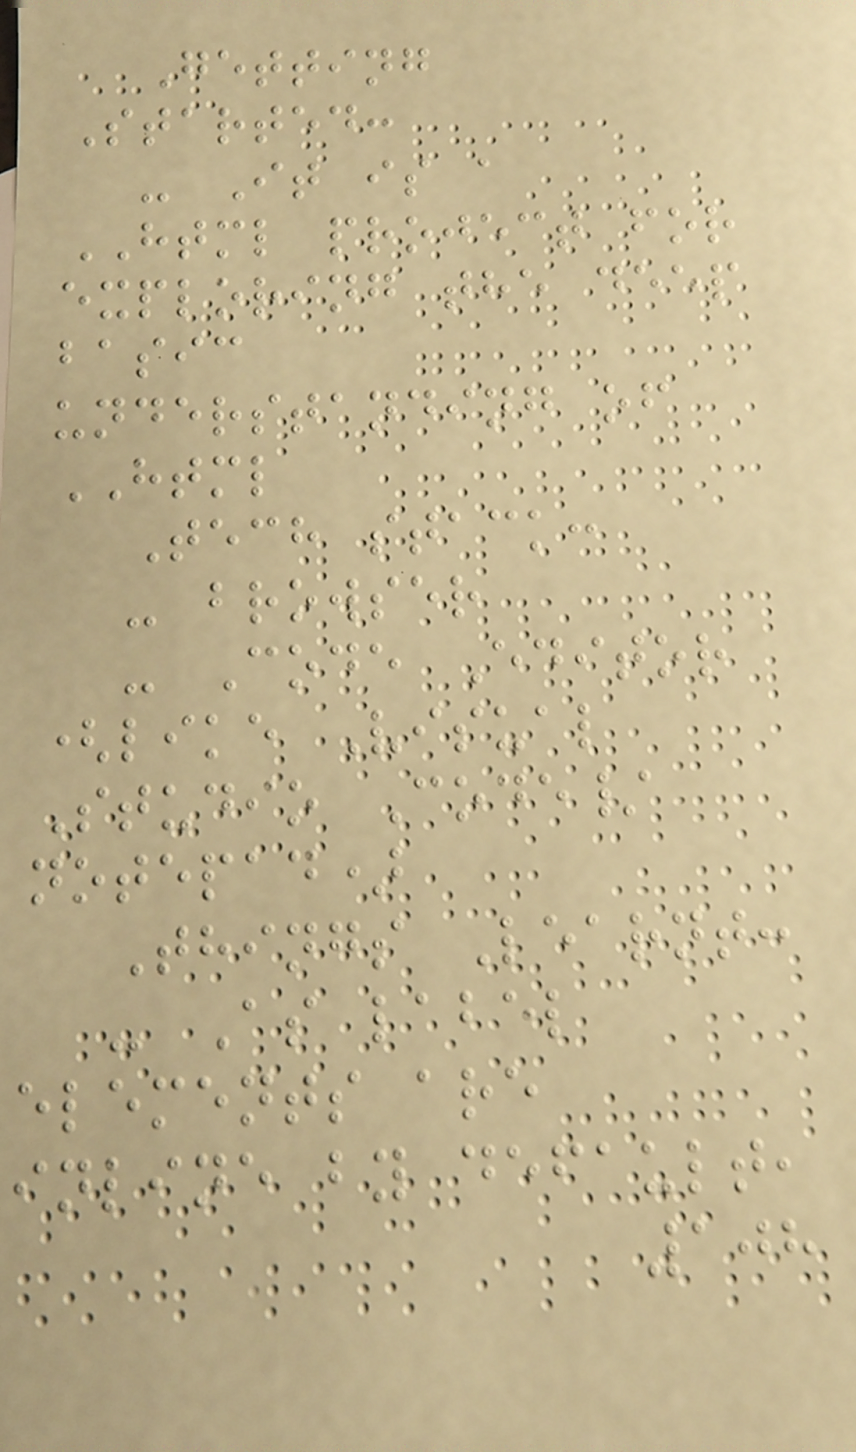Getting
Started:
- It is a
HTML project for
exploring the deep
basic
understanding of
HTML
Tech stack:
- browser
- Code Editor
(like Visual
Studio Code/
notepad)
Things Learnt:
- As label
elements are
inline by default,
108
